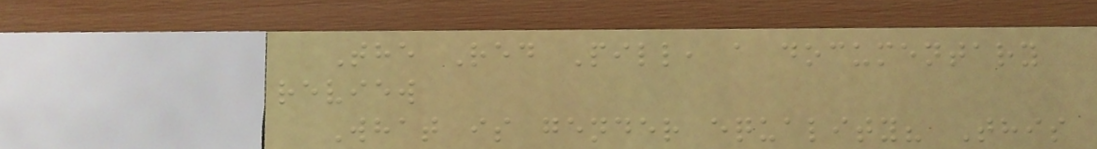The Red Pill, a documentary
review
What is gender equality? This
